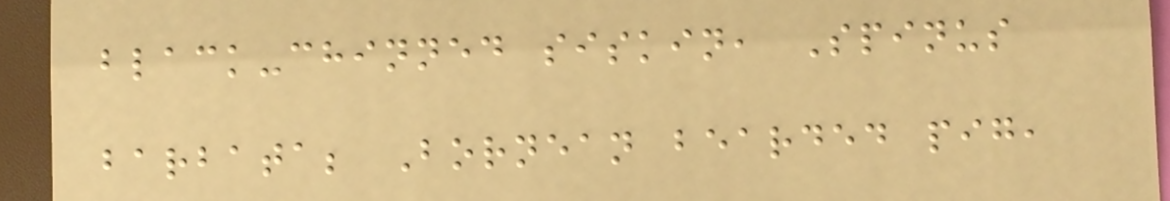black-chinned siskin, Spinus
barbata; Bornean bearded pig,
